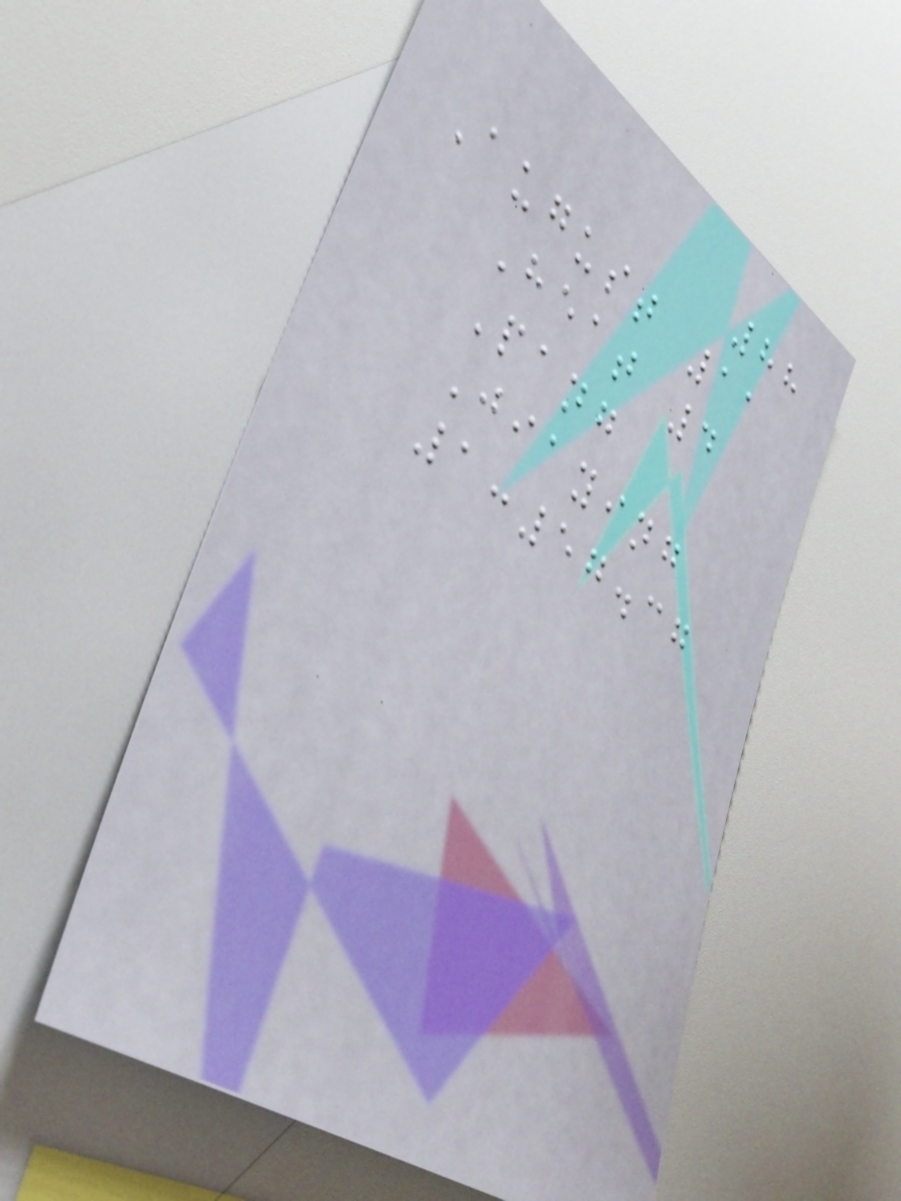88
August 11
Heat 4
Pang
Jiaying
1:57.37
